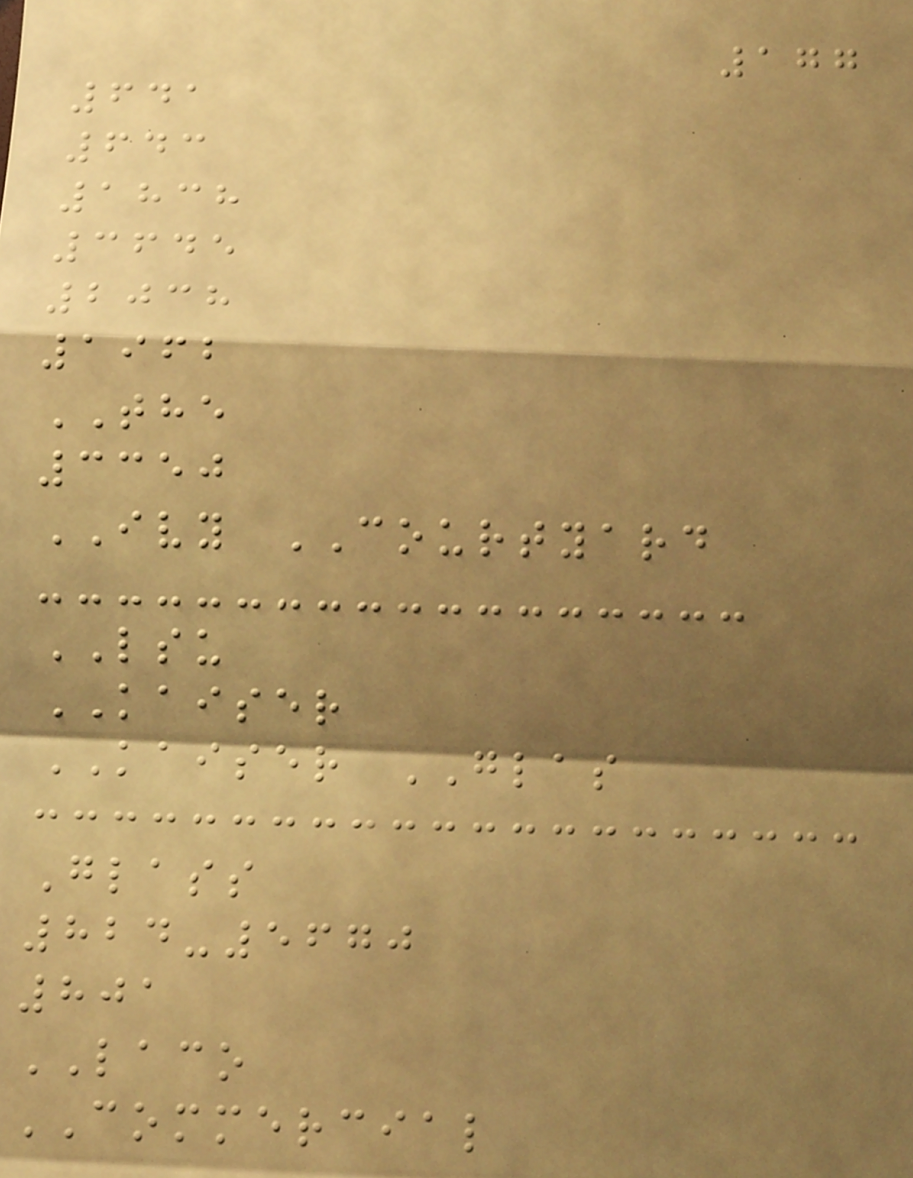177
641
643
1838
3645
2038
1962
THE
3350
IVY COURTYARD
LSU
KAISER
KAISER GLAS
Glass
824-5670
801
LACO
COMMERCIAL
